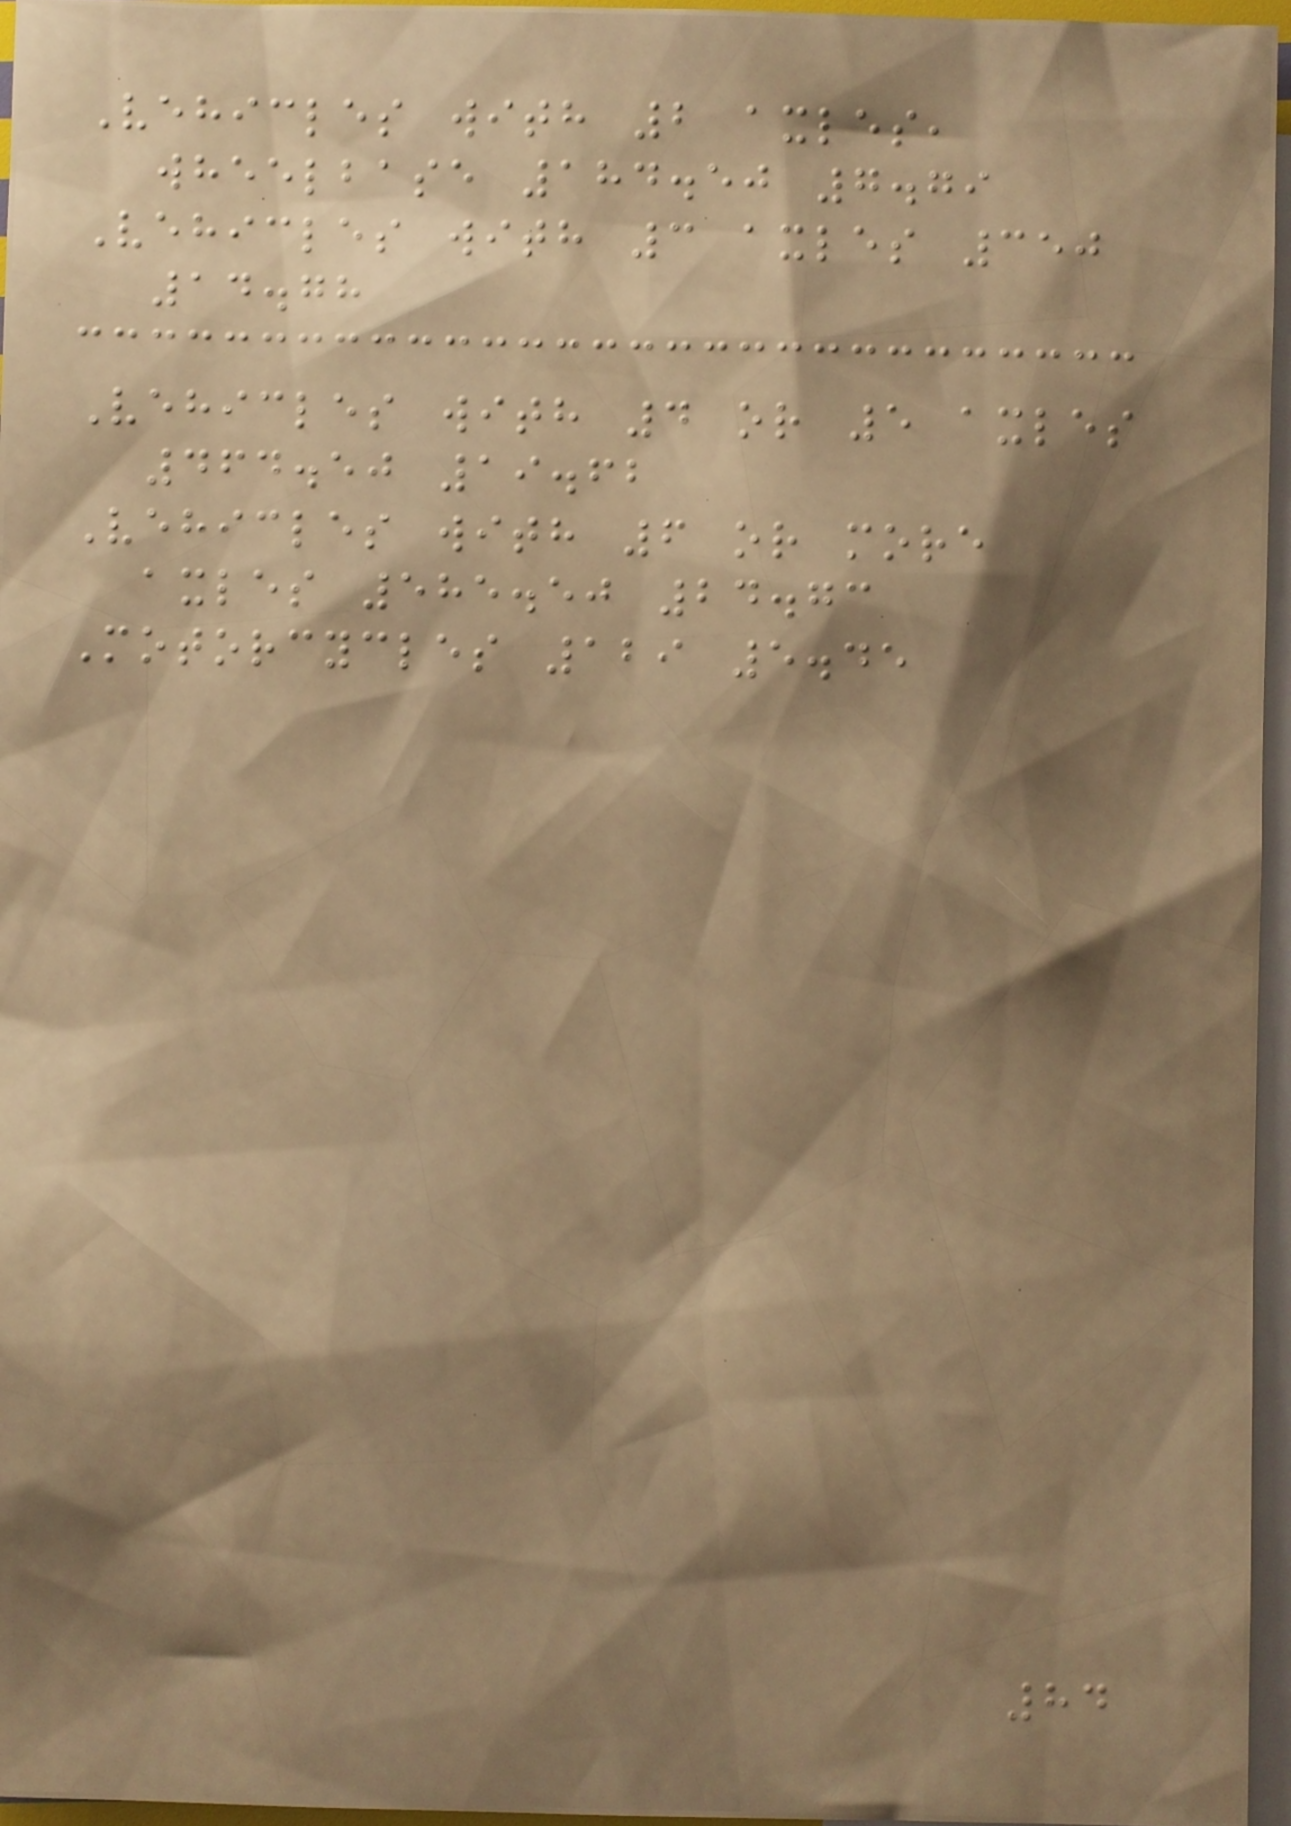Vehicles with 2 axles,
wheelbase 184.50 7.79
Vehicles with 3 axles 350
14.78
Vehicles with 4 or 5 axles
464.50 19.62
Vehicles with 6 or more
axles 585.50 24.73
Motorcycles 129 5.45
84
